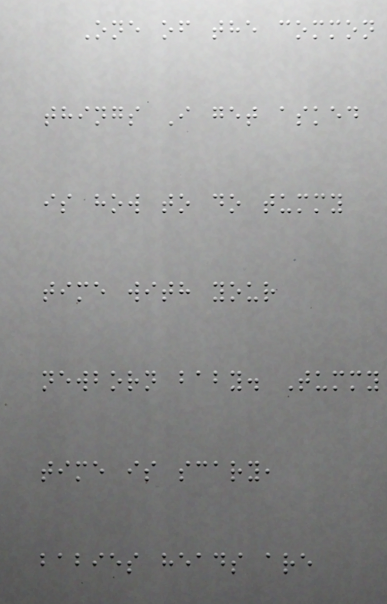One of the common
things I get asked
is how to do tummy
time with your
newborn baby. Tummy
time is scary,
babies heads are
